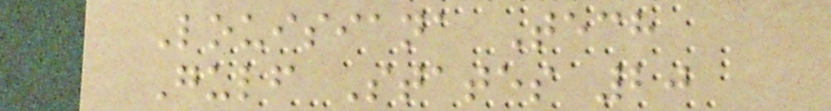Louisiana Tech
Gulf States 20
